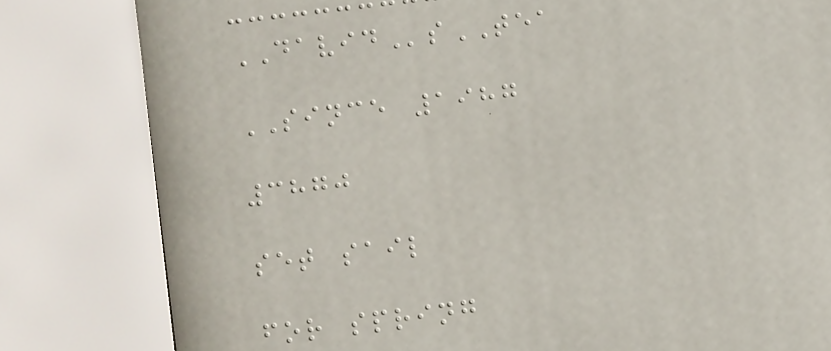DAVIDsTEA
SINCE 1987
3870
set sail
for spring
